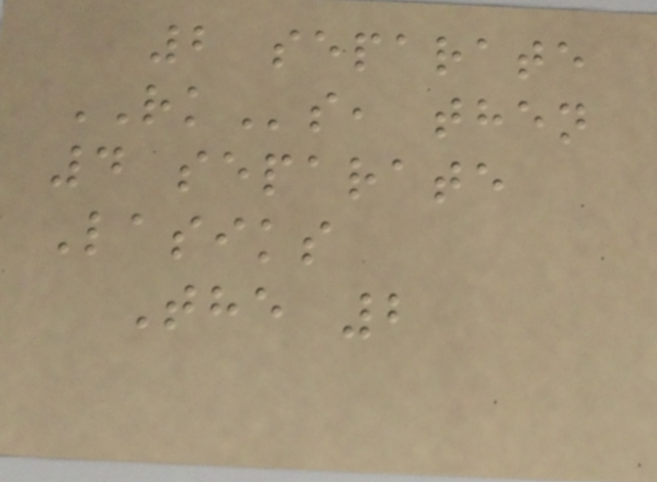2 separate
RKs, then
4 separate
Lasiks
The 2
